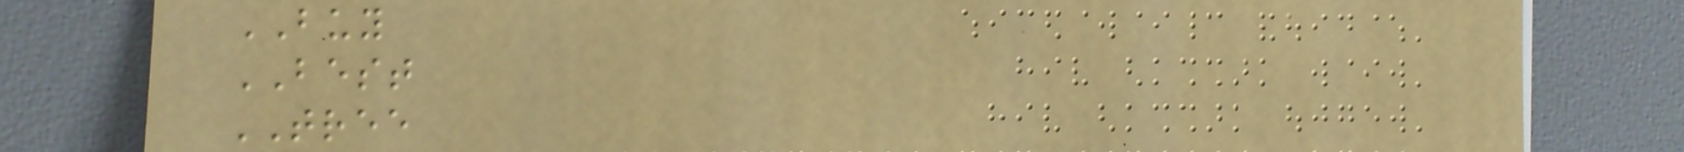BUY
BEST
TREE
